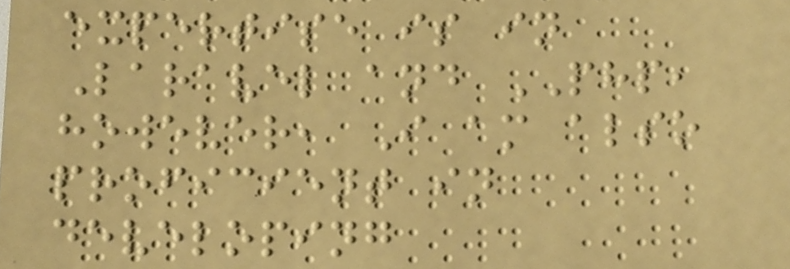expertise is in
Laravel and PHP,
however, I am also
proficient in
developing
